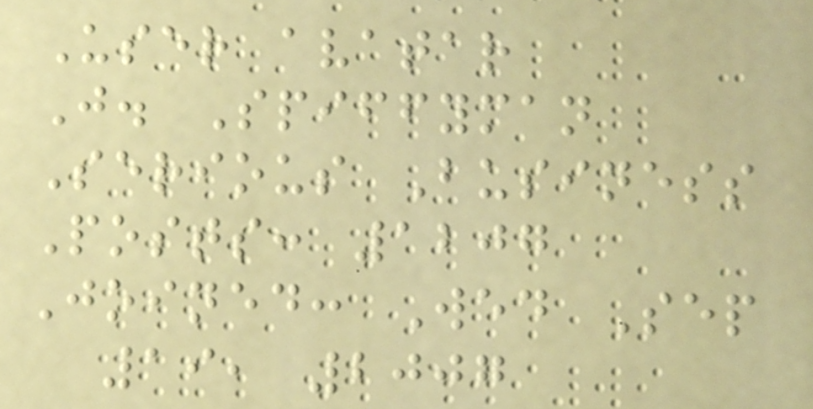User avatar
J. Spiffyman
Serious Business
Posts: 1207
Joined: Wed Sep
19, 2007
